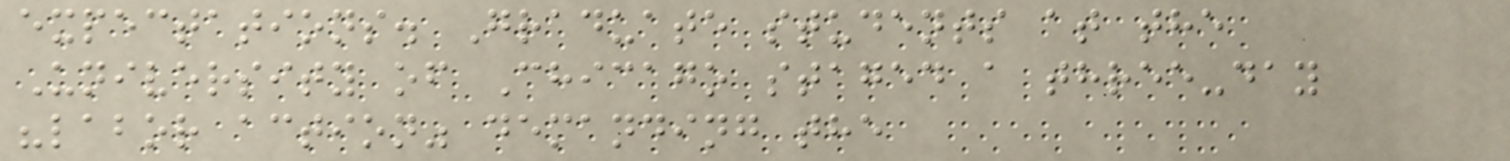expectations. Graduate students at the
University of Chicago staged a three-day
"labor action" demanding the
